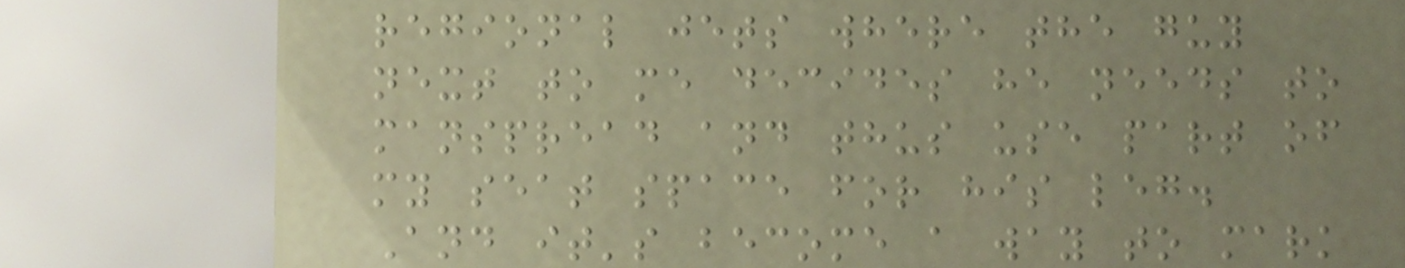regional jets where the guy
next to me decides he needs to
manspread and thus use part of
my seat space for his leg.
And it's become a way to mark
